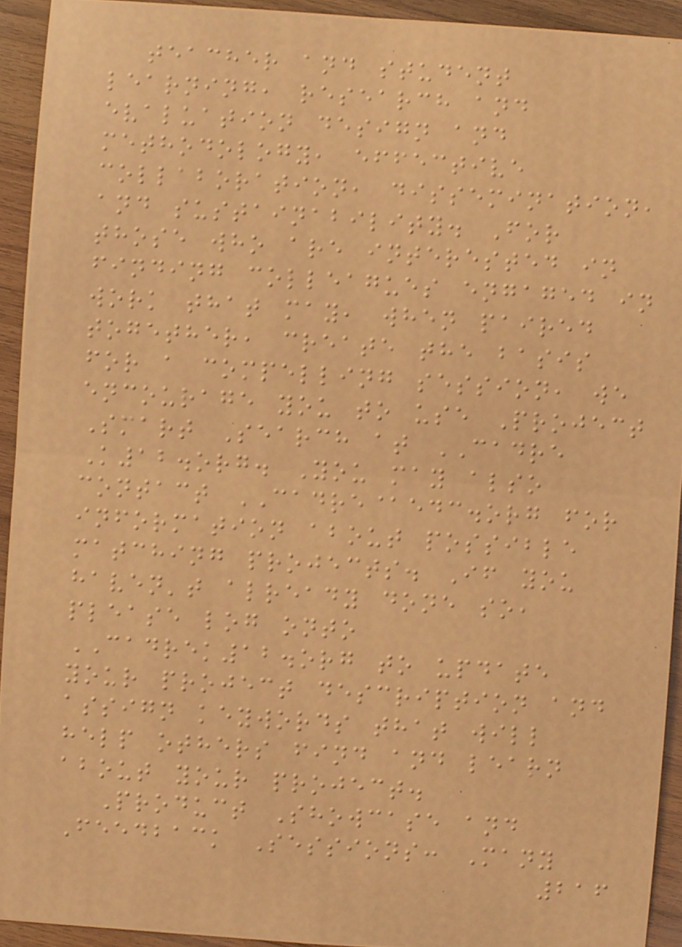teacher and student
learning, research and
evaluation design and
methodology, effective
collaboration, dissemination,
and sustainability. For
those who are interested in
finding colleagues engaged in
work that may, when paired
together, create the basis
for a compelling session, we
encourage you to use Project
Smart Search at CADRE
K12.org. You may also
contact CADRE@edc.org for
information about possible
matching projects. If you
haven't already done so,
please log onto
CADREK12.org to update
your project description and
assign keywords that will
help others find and learn
about your project.
Product Showcase and
Feedback Sessions: Many
216
